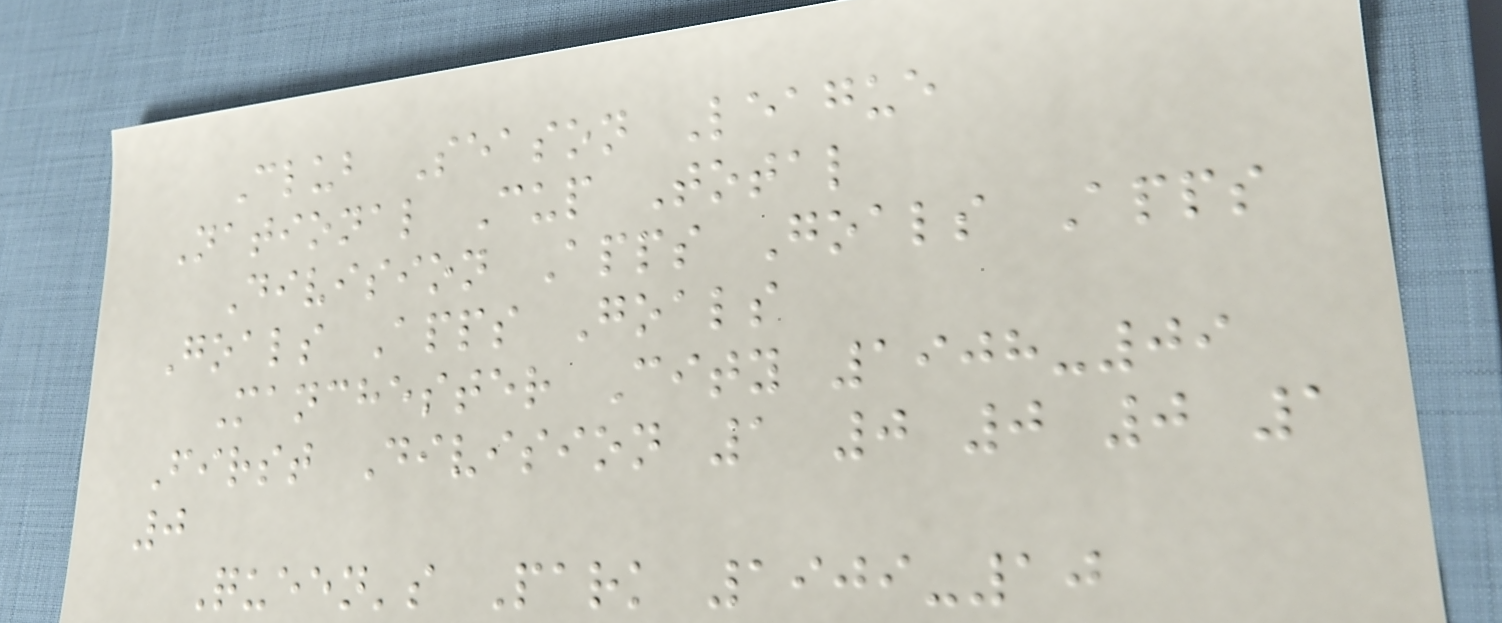Club Season League
National Cup Total
Division Apps Goals Apps
Goals Apps Goals
Manchester City 1908-09
First Division 1 0 0 0 1
0
Queen's Park 1909-10
